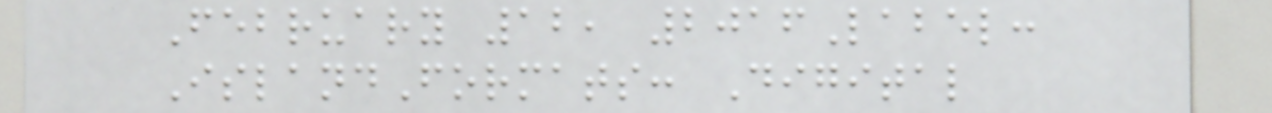February 12, 2016Label:
IslandFormats: Digital
